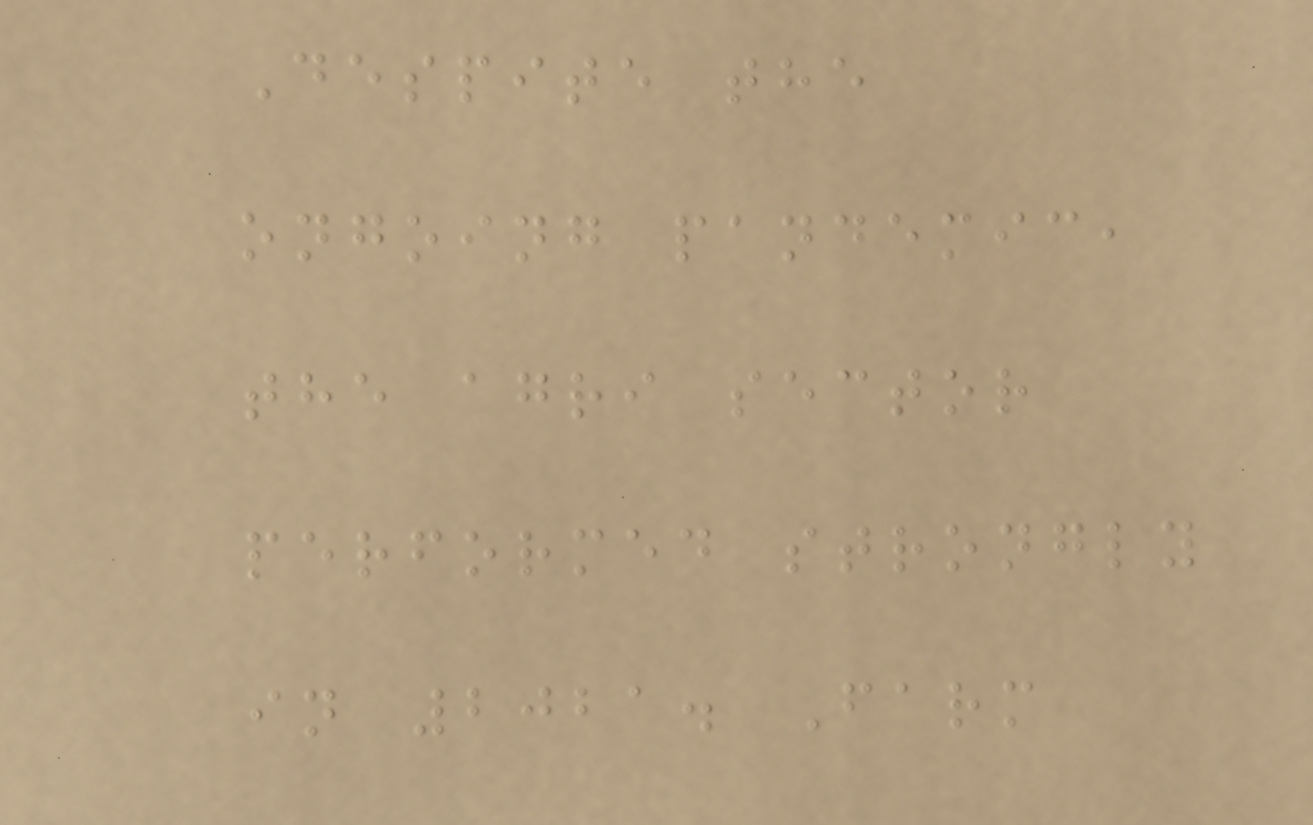Despite the
ongoing pandemic,
the agri sector
performed strongly
in 2021. Farm
